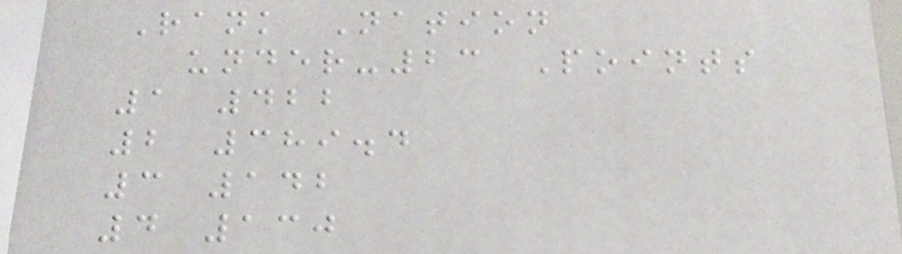Rank Nation
under-23 Points
1 422
2 389.4
3 142
4 130
